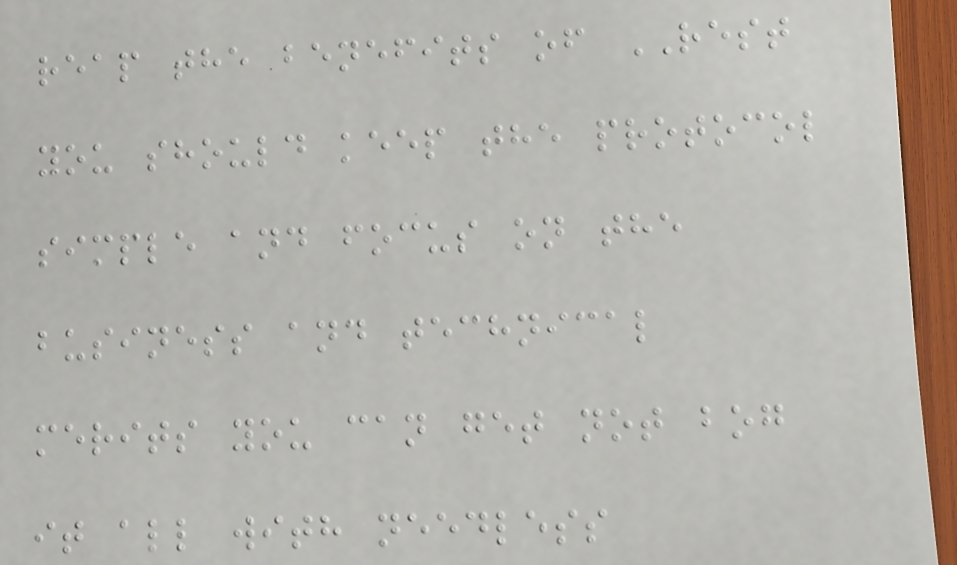reap the benefits of REST
you should keep the protocol
simple and focus on the
business and technical
merits you can get not bog
it all with needless
